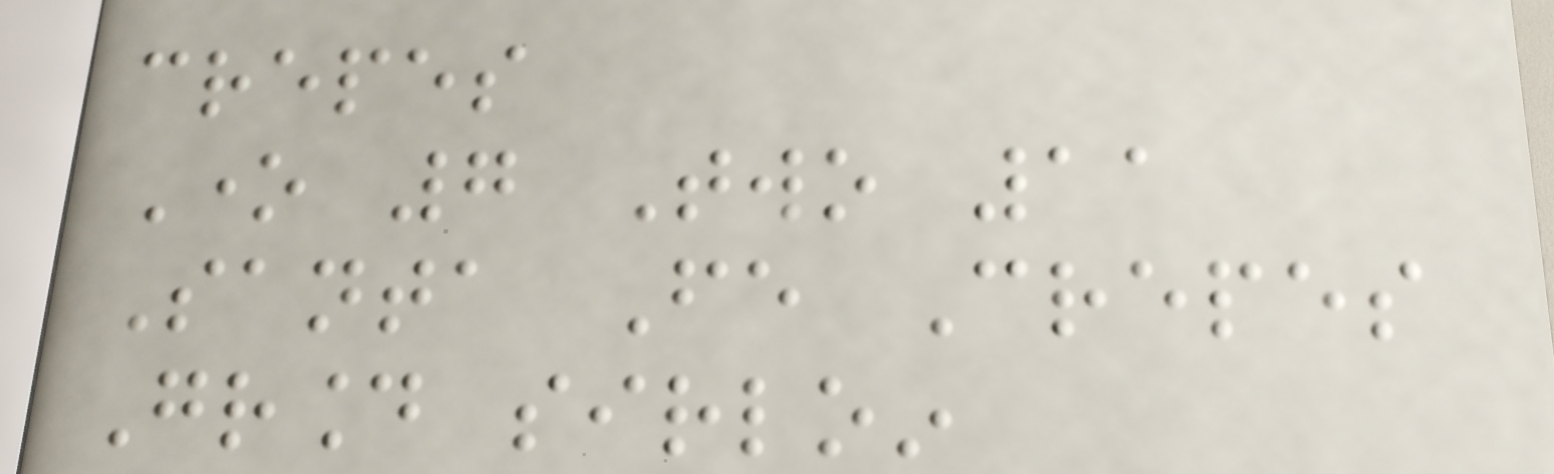crepes
One 7 Two 11
Santa Fe Crepes
Ground sirloin
